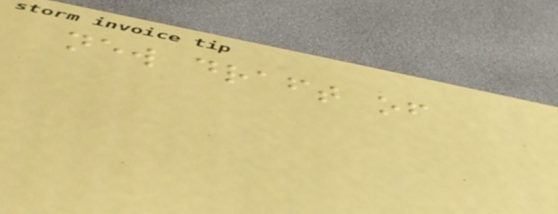new draft of
